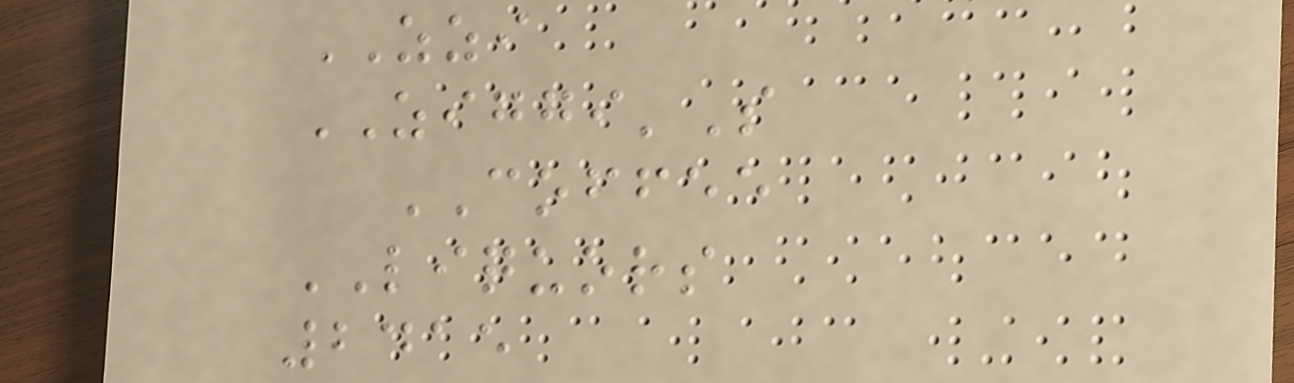ZZI
ZIGGI'S
COFFEE
LIQUORS
2415
